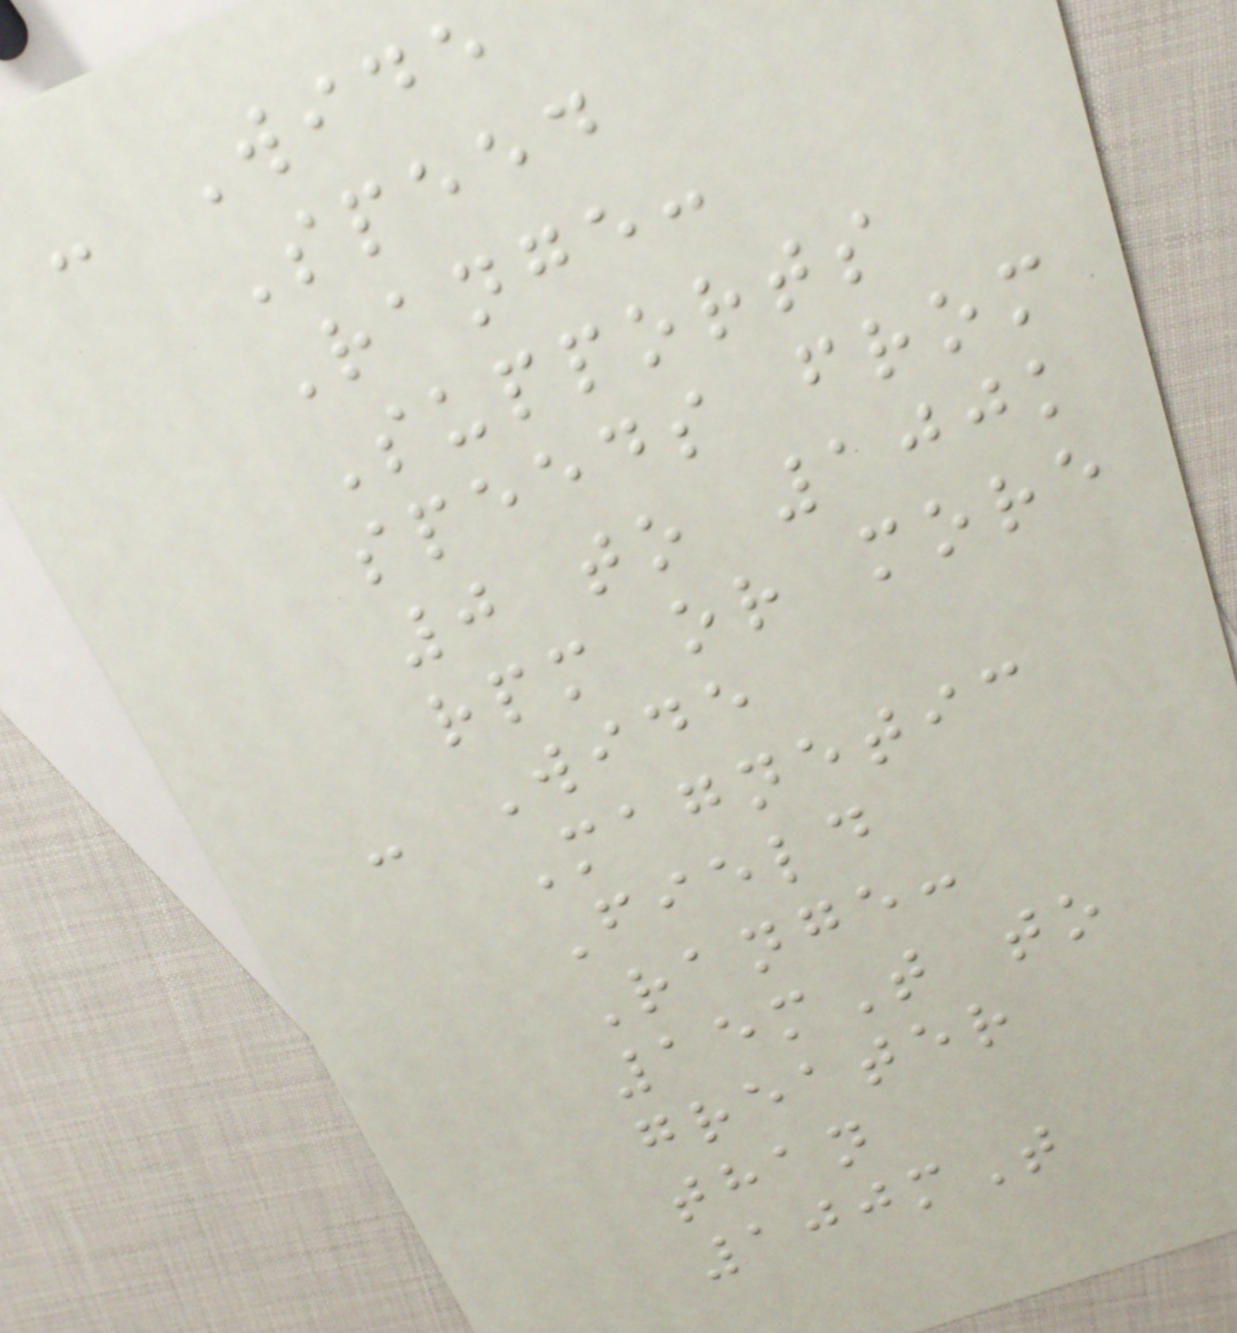- Wide
Speed
Range:
Supports
speeds from
0 to 100k
rpm or more
- Wide
Magnetic
Field
Range:
15mT to
greater
than
100mT
